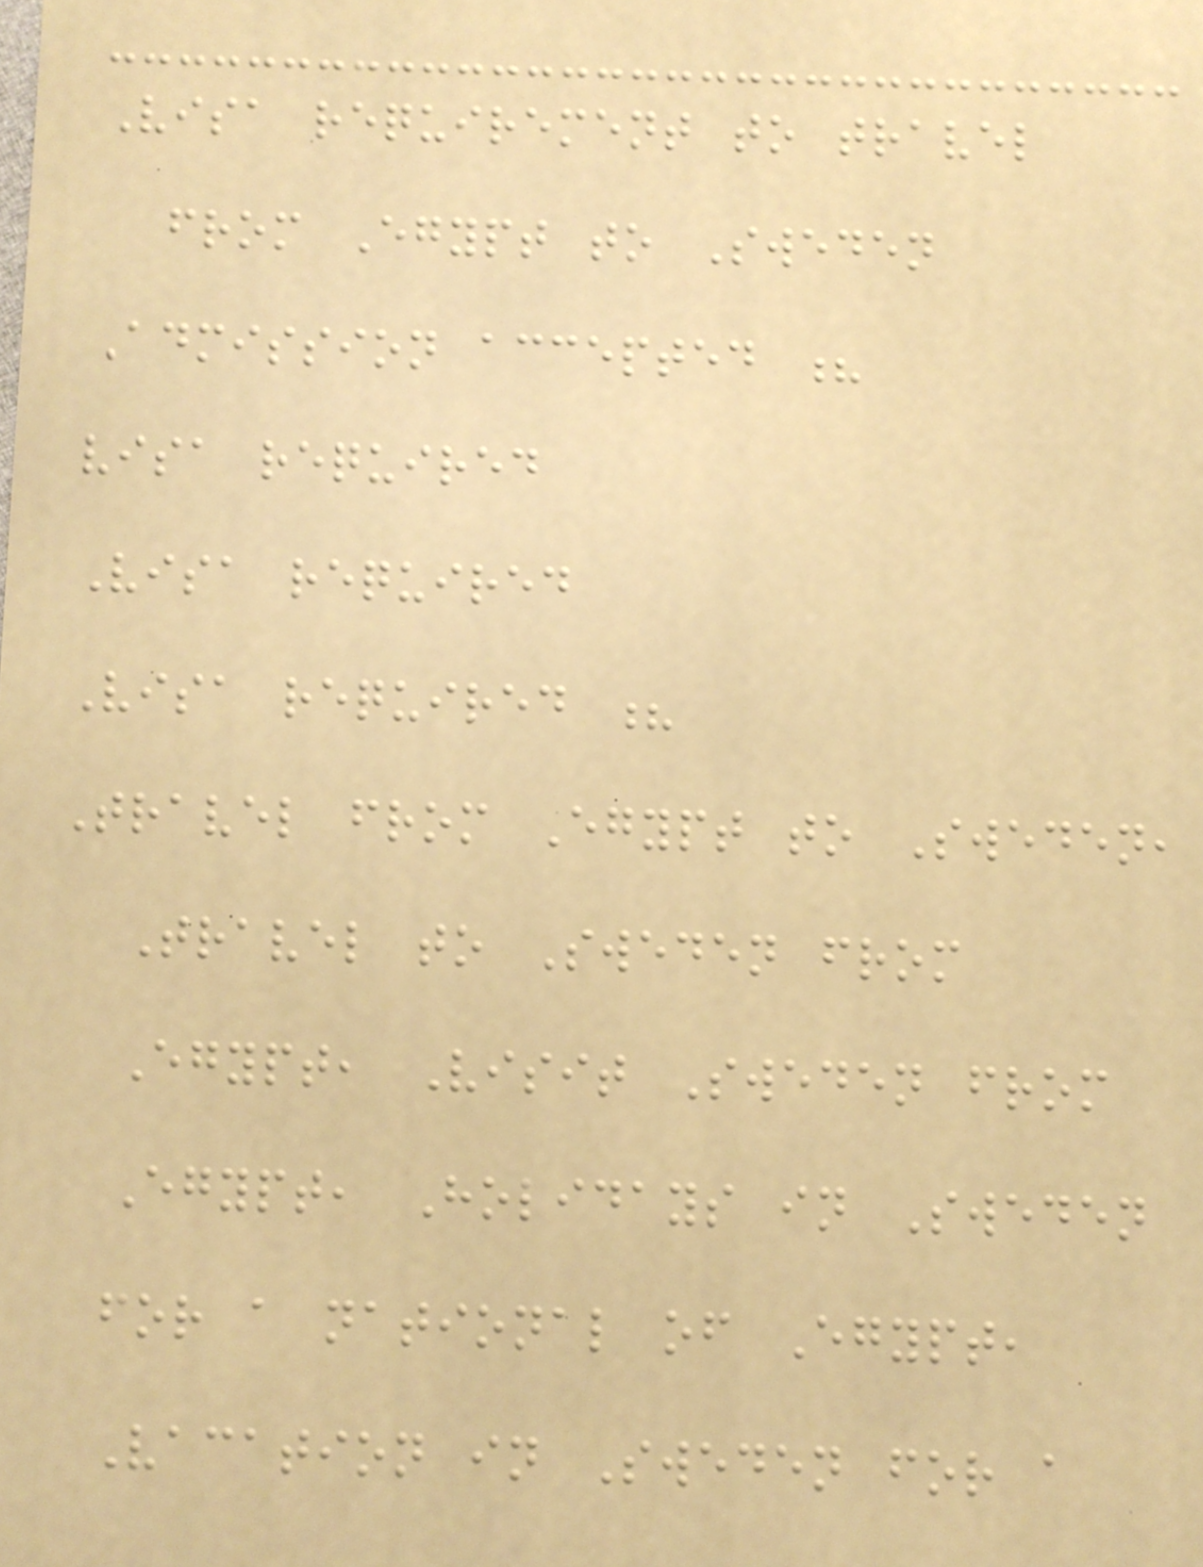Visa requirement to travel
from Egypt to Sweden
Admission accepted ?
visa required
Visa required
Visa required ?
Travel from Egypt to Sweden,
Travel to Sweden from
Egypt, Visit Sweden from
Egypt, Holidays in Sweden
for a national of Egypt,
Vacation in Sweden for a
